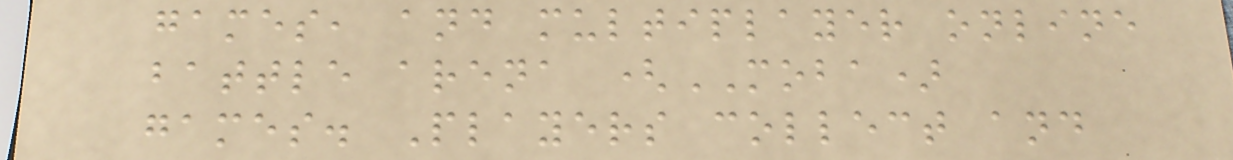games, and multiplayer online
battle arena (MOBA)
games. Players collect and
